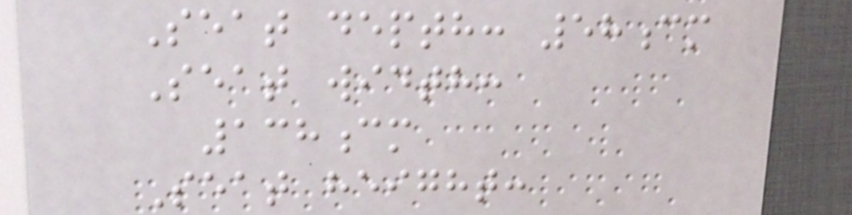Seat depth: 58cm
Seat width:
138cm
Seat height:
